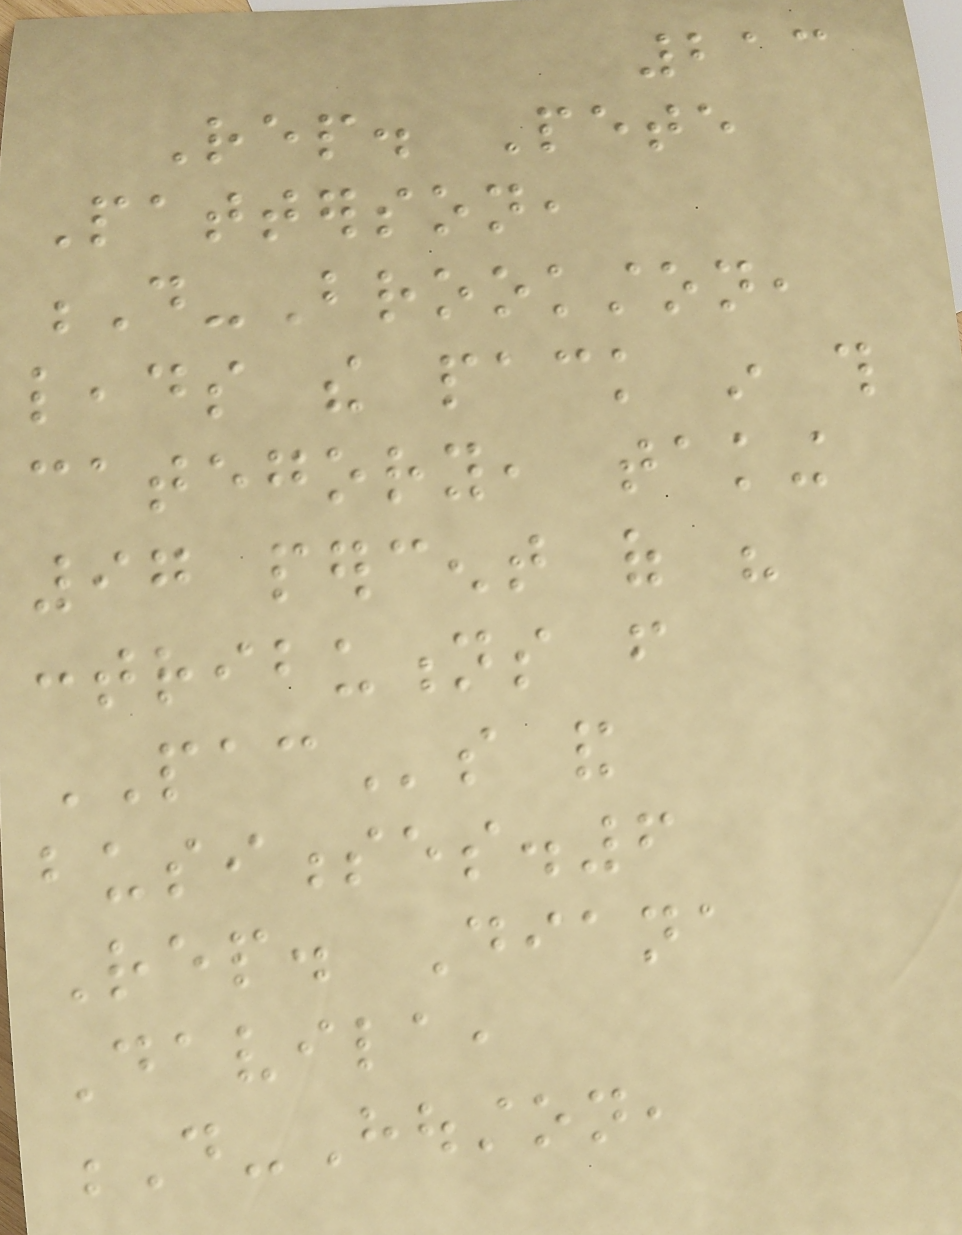213
Rep. Pete
Patterson,
D-Brookston,
leads the pack in this
category, taking
97 percent of his
contributions from
PACs and
businesses.6
Rep. Diana
Davila,
D-Houston,
